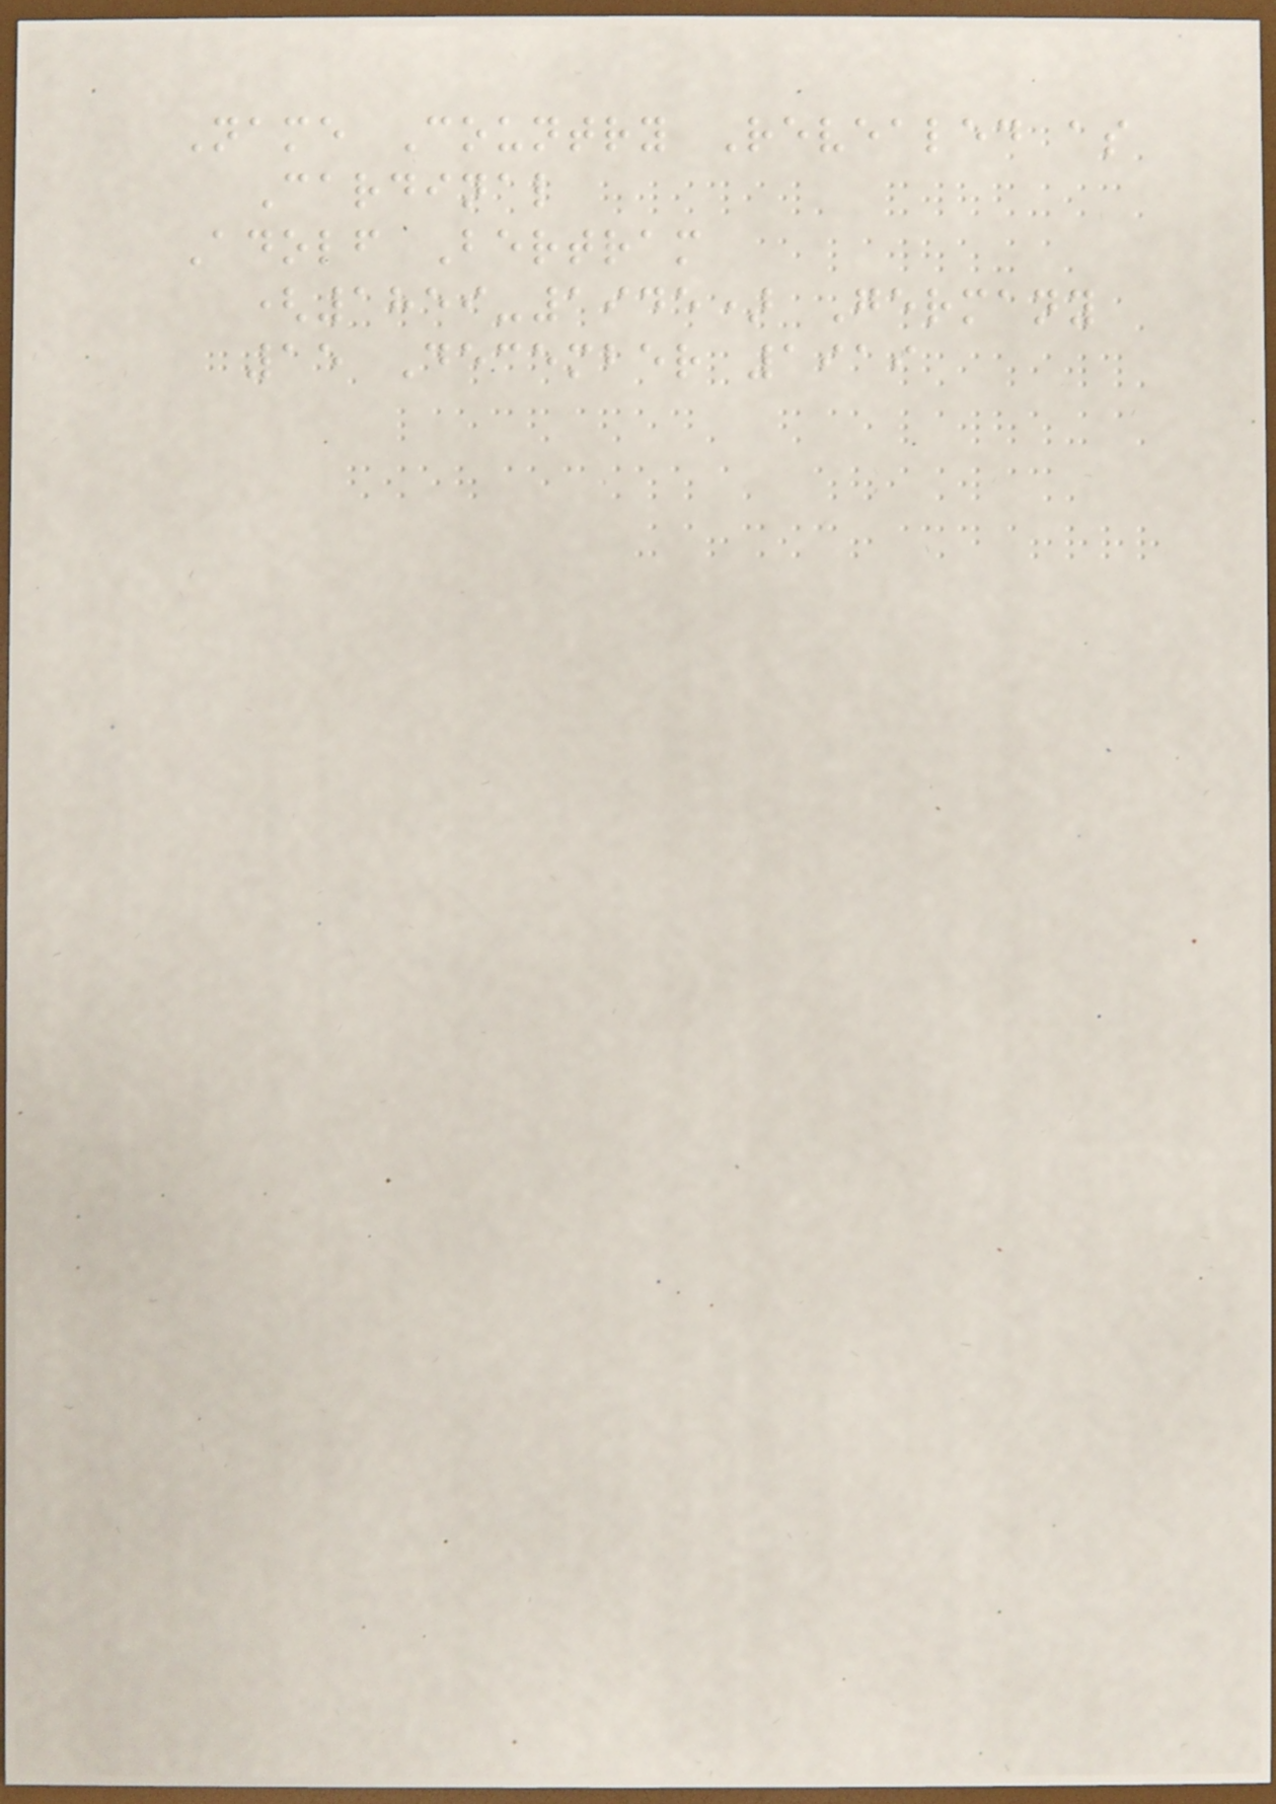Name Country Revealed as
Cardinal
Adolf Bertram
(1859-1945) Germany
15 December 1919
